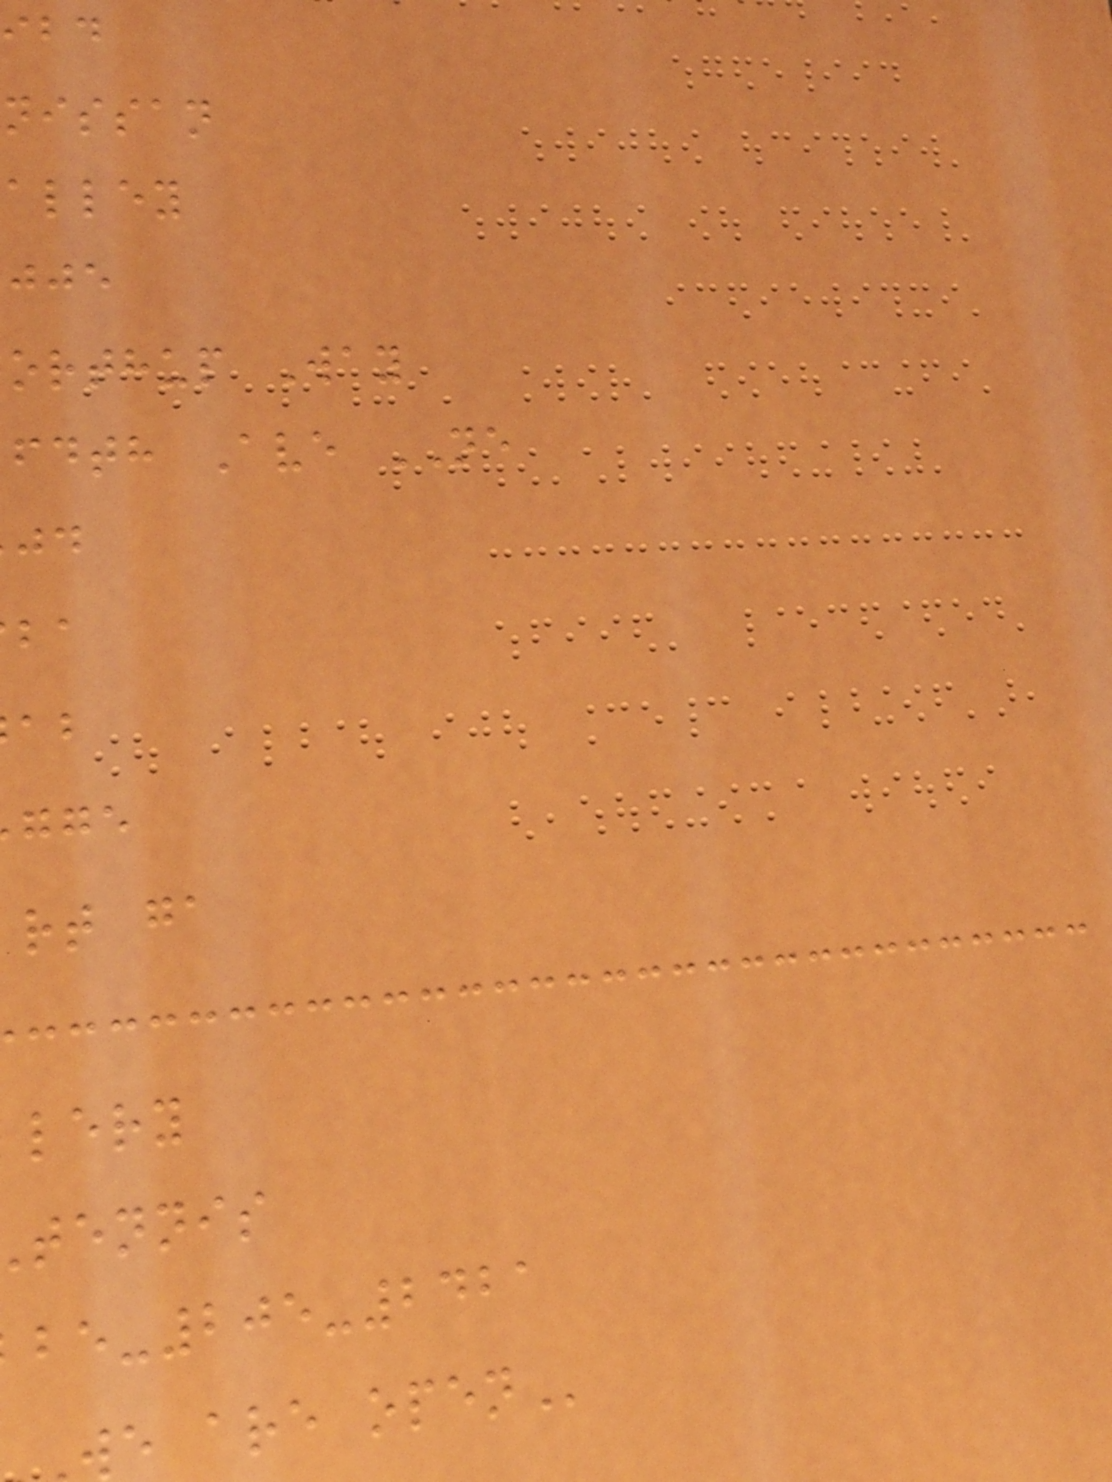nissan
alley
orthup Way
fdth Ave NE
rt ga
lery
tennis
-205-2421
e are
